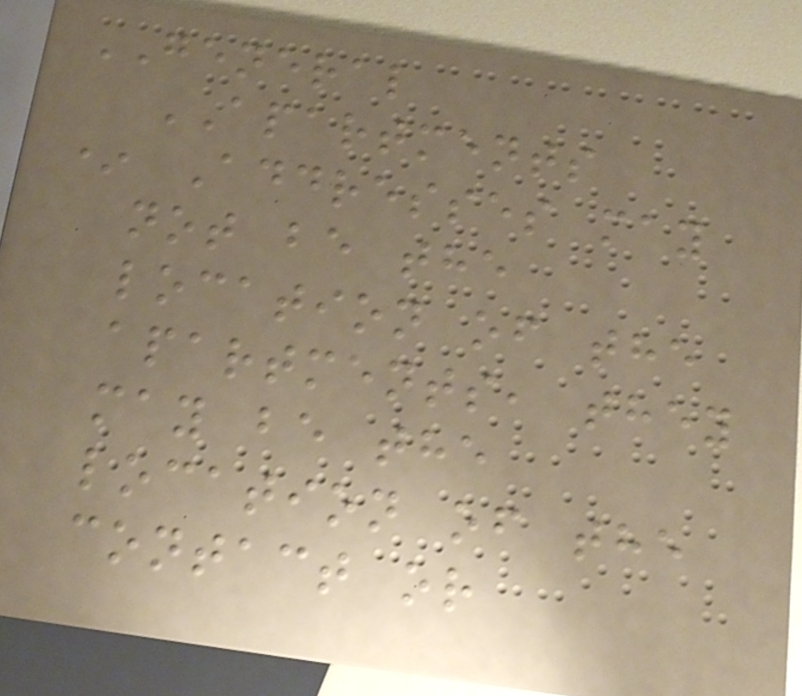GENERAL
APARTMENTS
* Addresses may
not be the
location of the
apartments, they
may be the
location of the
contact or
